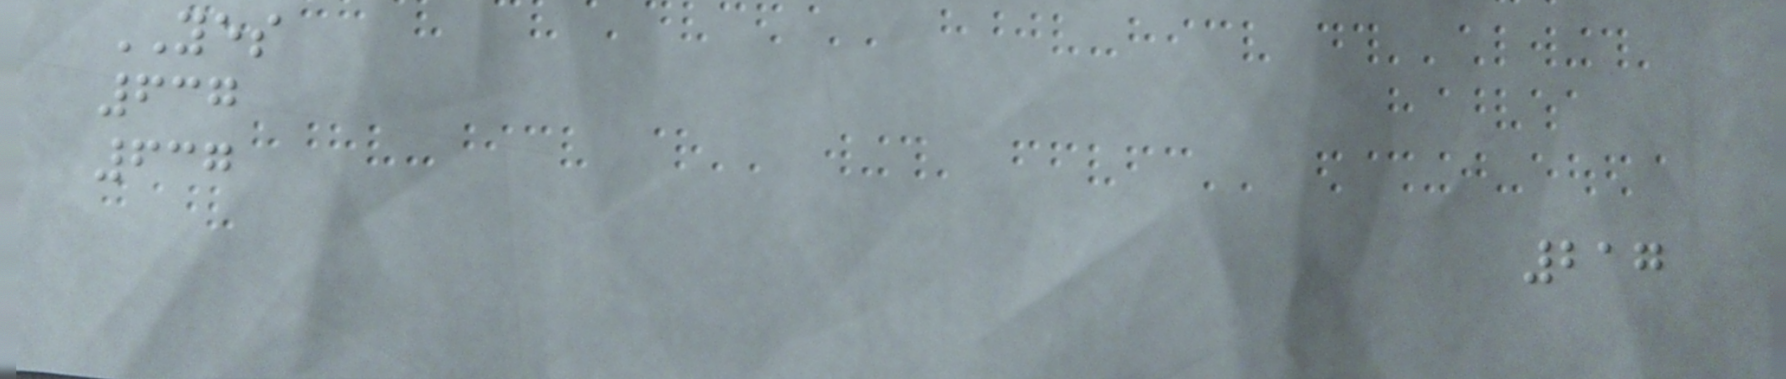YES
637
637
217
